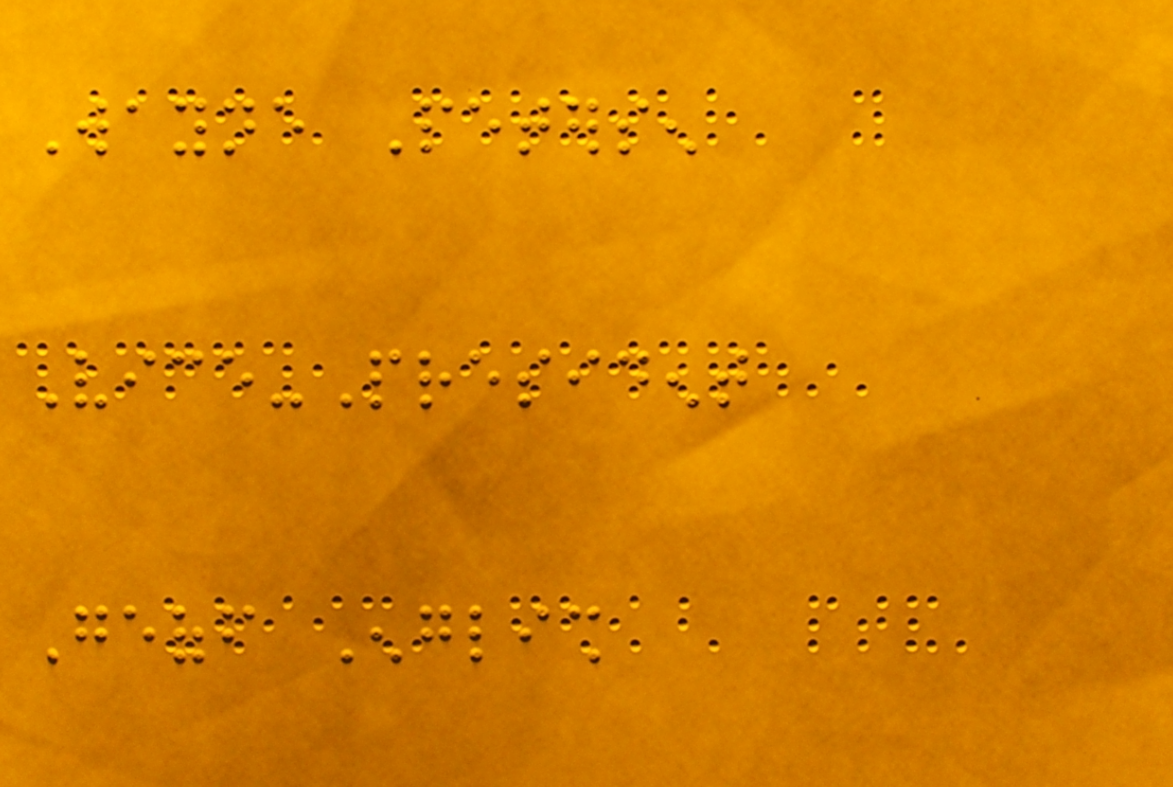Wayne Petersen
Vice-President
Geoff English
